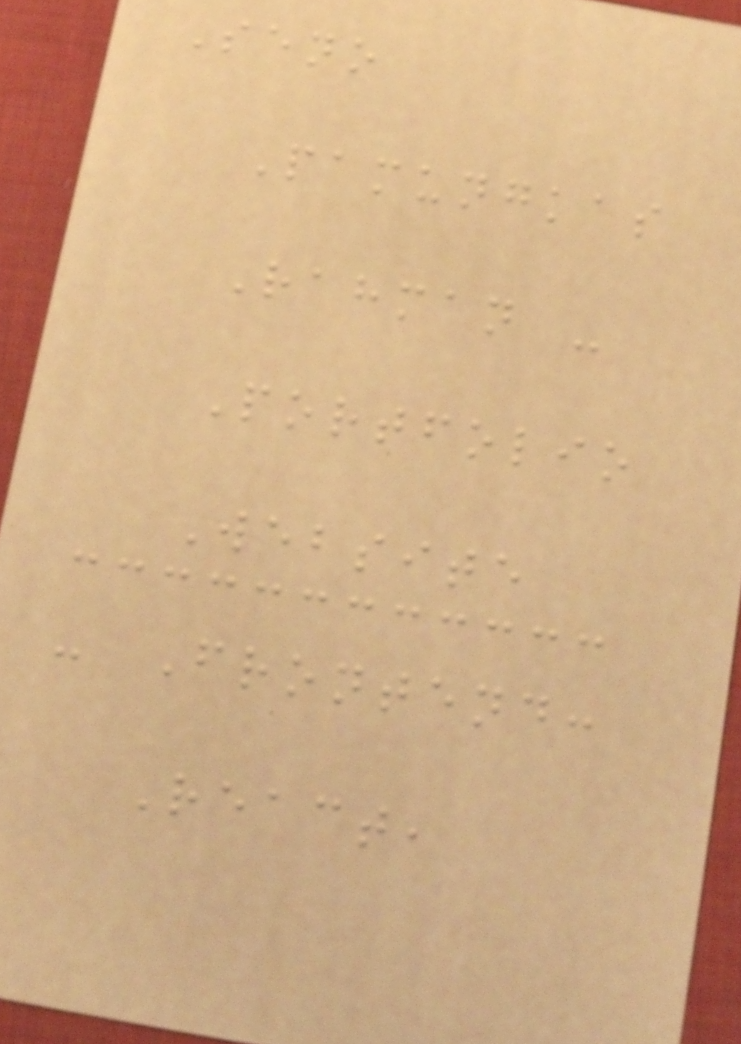Seno
Pamungkas
Rahman -
Portfolio
Website
- Frontend:
React,
